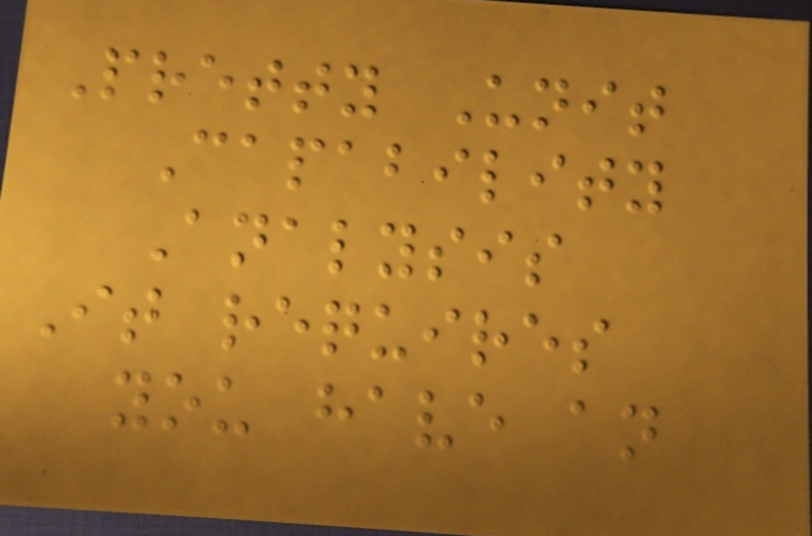Pretty Unit
Capability
Analysis
It requires
you have an
